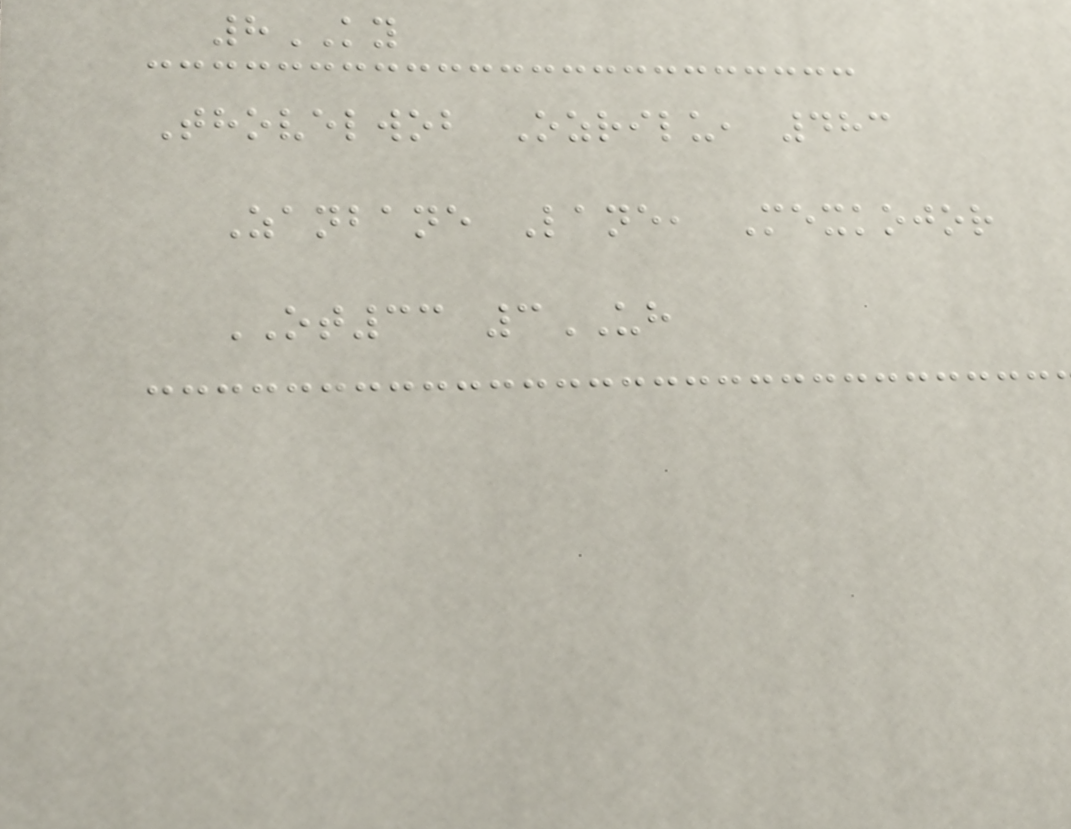8KY
Thovelwob Ozrilu, 483
Zanbane Lane, Mexkojor
OT33 3UH
